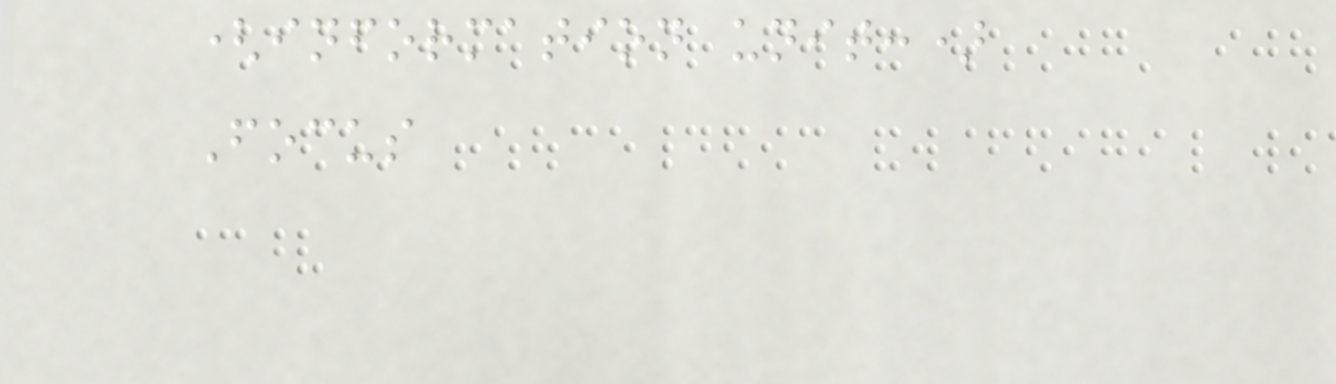(information unit:)
Focus
